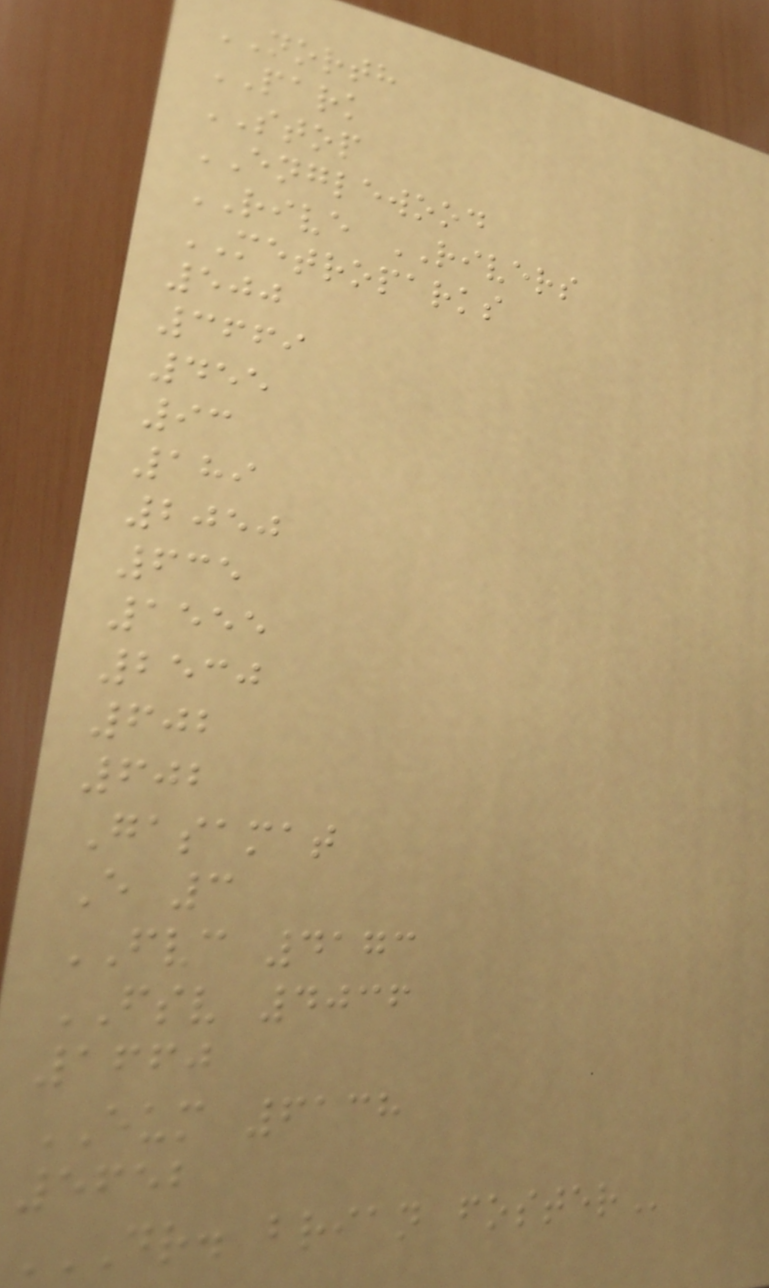NORTH
PARK
STOP
ENGLEWOOD
RIVE RIVERS
METROPARKS
500
3669
455
93
189
2050
635
1555
2530
602
602
Gasamat
E 3
FVC 4173
FSV 4036
1660
EUM 6138
5652
DR. BRIAN FOSTER
